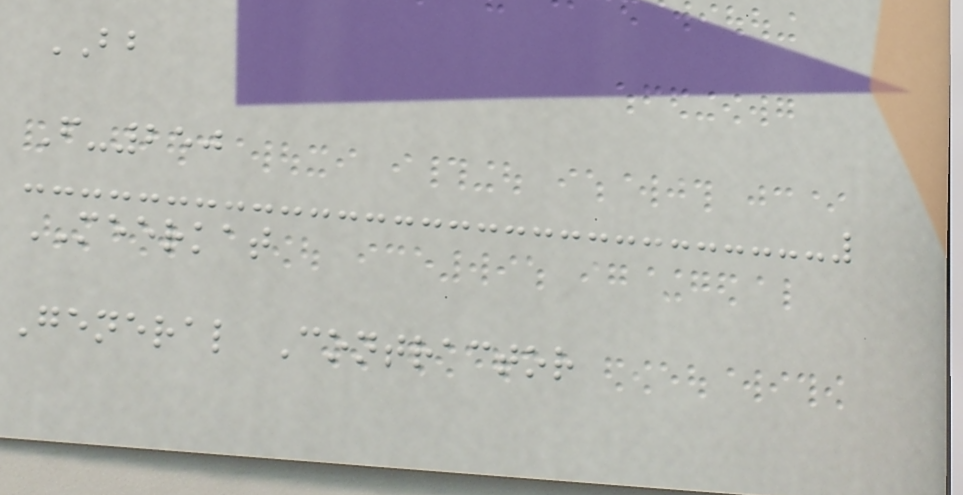BB
F-250
MEERKAT
General Contractor
